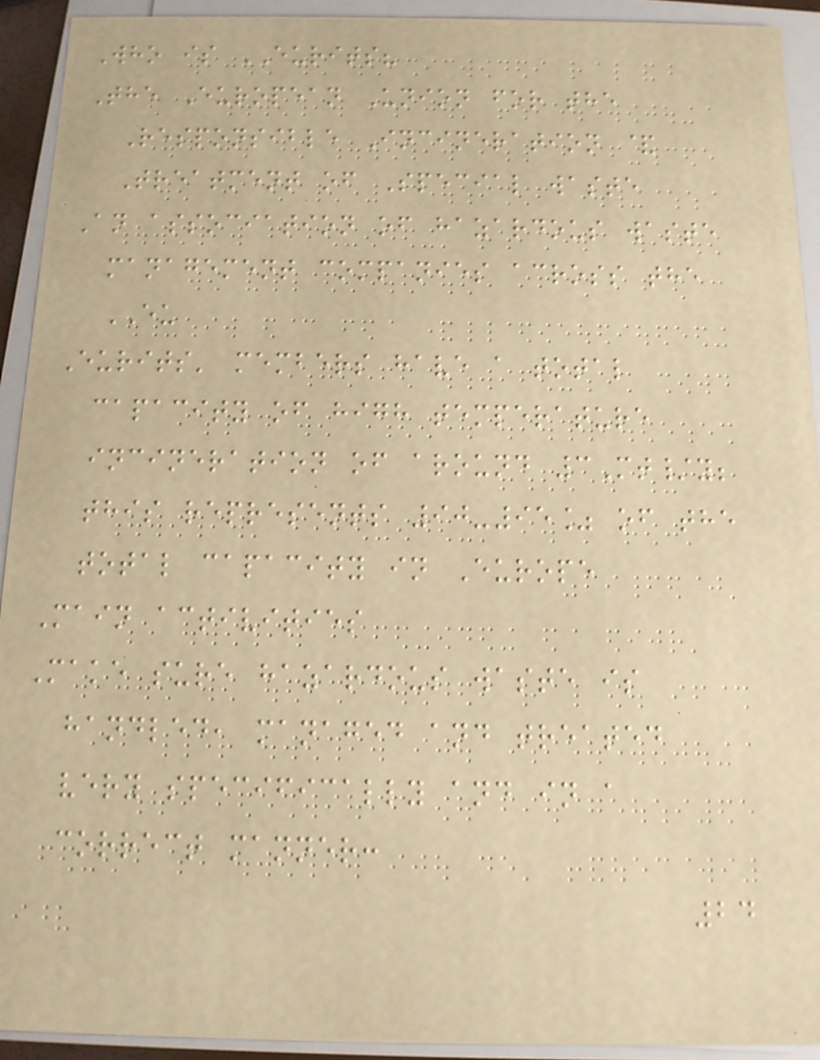Who is EURITS?
The European Union for the
Responsible Incineration &
Treatment of Special waste
An association of hazardous waste
management companies across the
EU
Eurits' members have a total
capacity of high temperature
incineration of around 3Mt/y;
this represents 90-95% of the
total capacity in Europe
Main activities
Make sure hazardous waste is
handled, managed and treated
very specifically and in a
correct manner:
24
